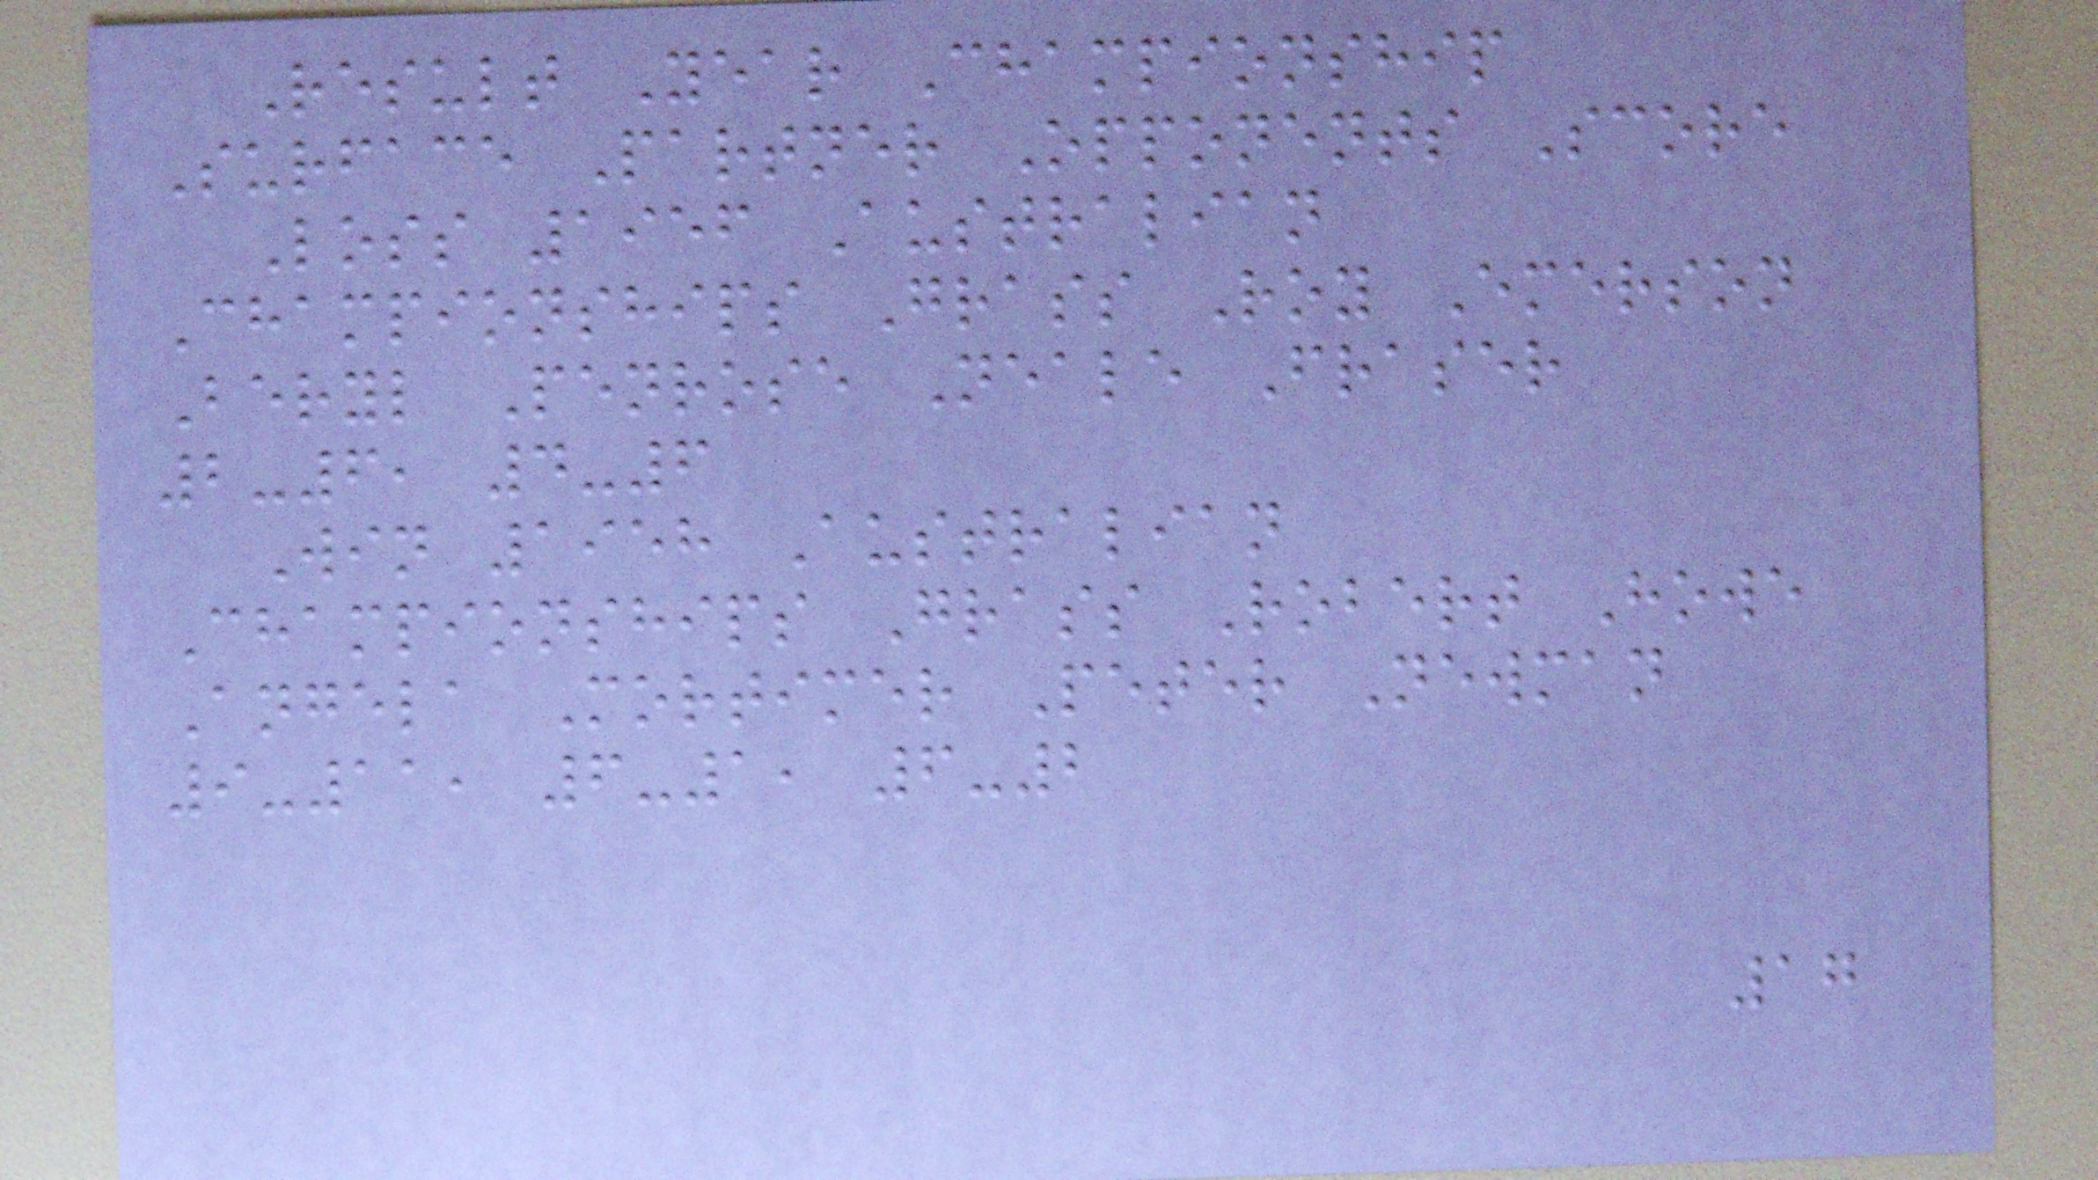Result Year Championship
Surface Partner Opponents Score
Loss 1956 Australian
Championships Grass Roy Emerson
Beryl Penrose Neale Fraser
2-6, 4-6
Win 1958 Australian
Championships Grass Robert Howe
Angela Mortimer Peter Newman
9-11, 6-1, 6-2
17
